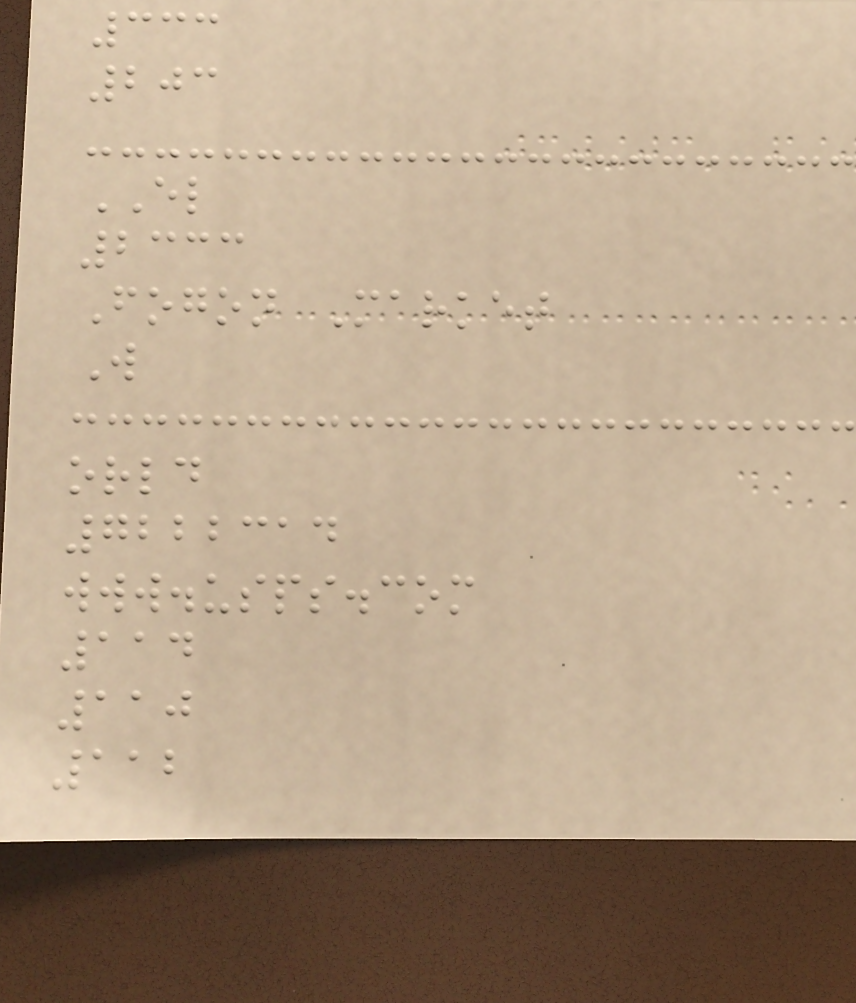333
203
EL
2333
Fogon Market
W
orld
7222314
www.usps.com
114
110
112
